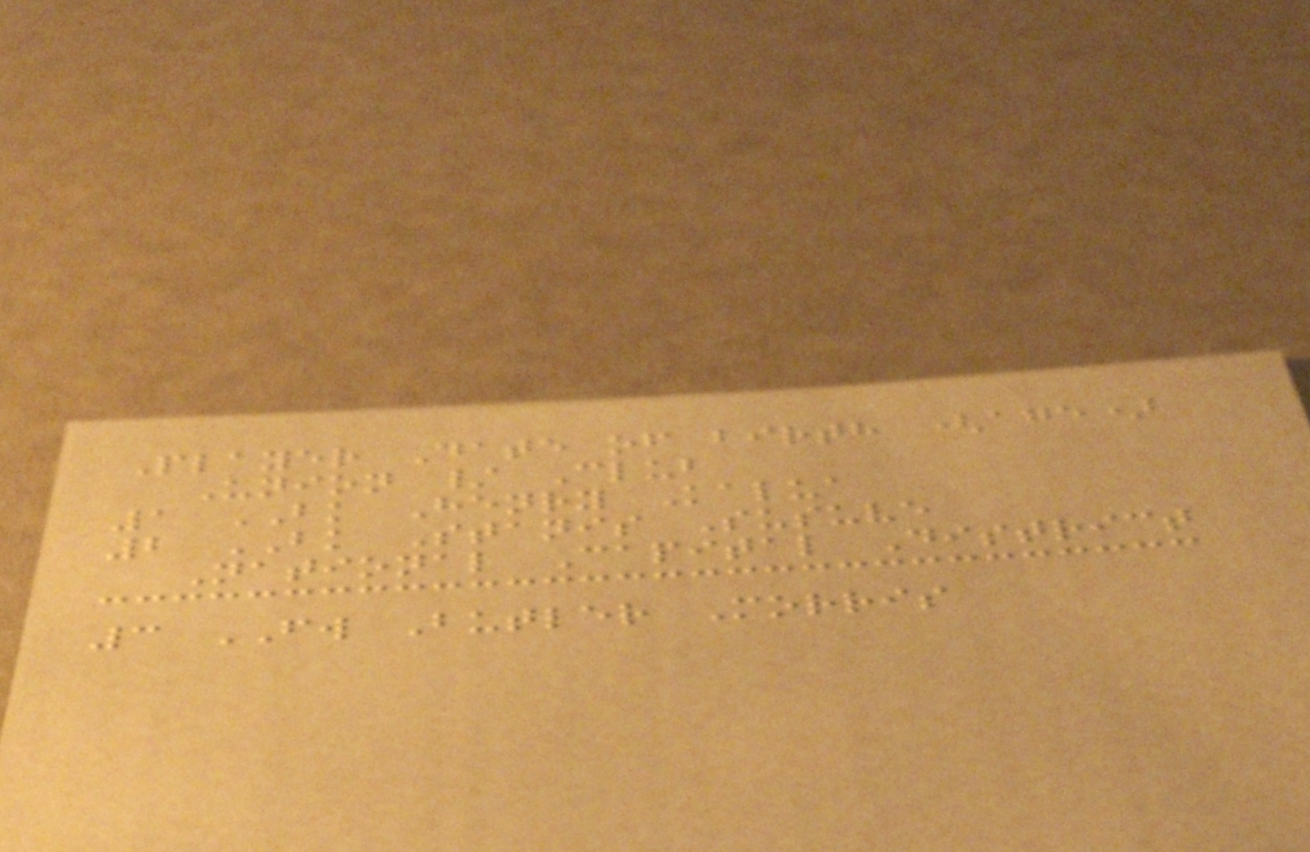Player Date of birth (age)
Union / Club
1 BK Henry Kalua
2 BK Stanis Susuve
National Capital District
3 FW Butler Morris
